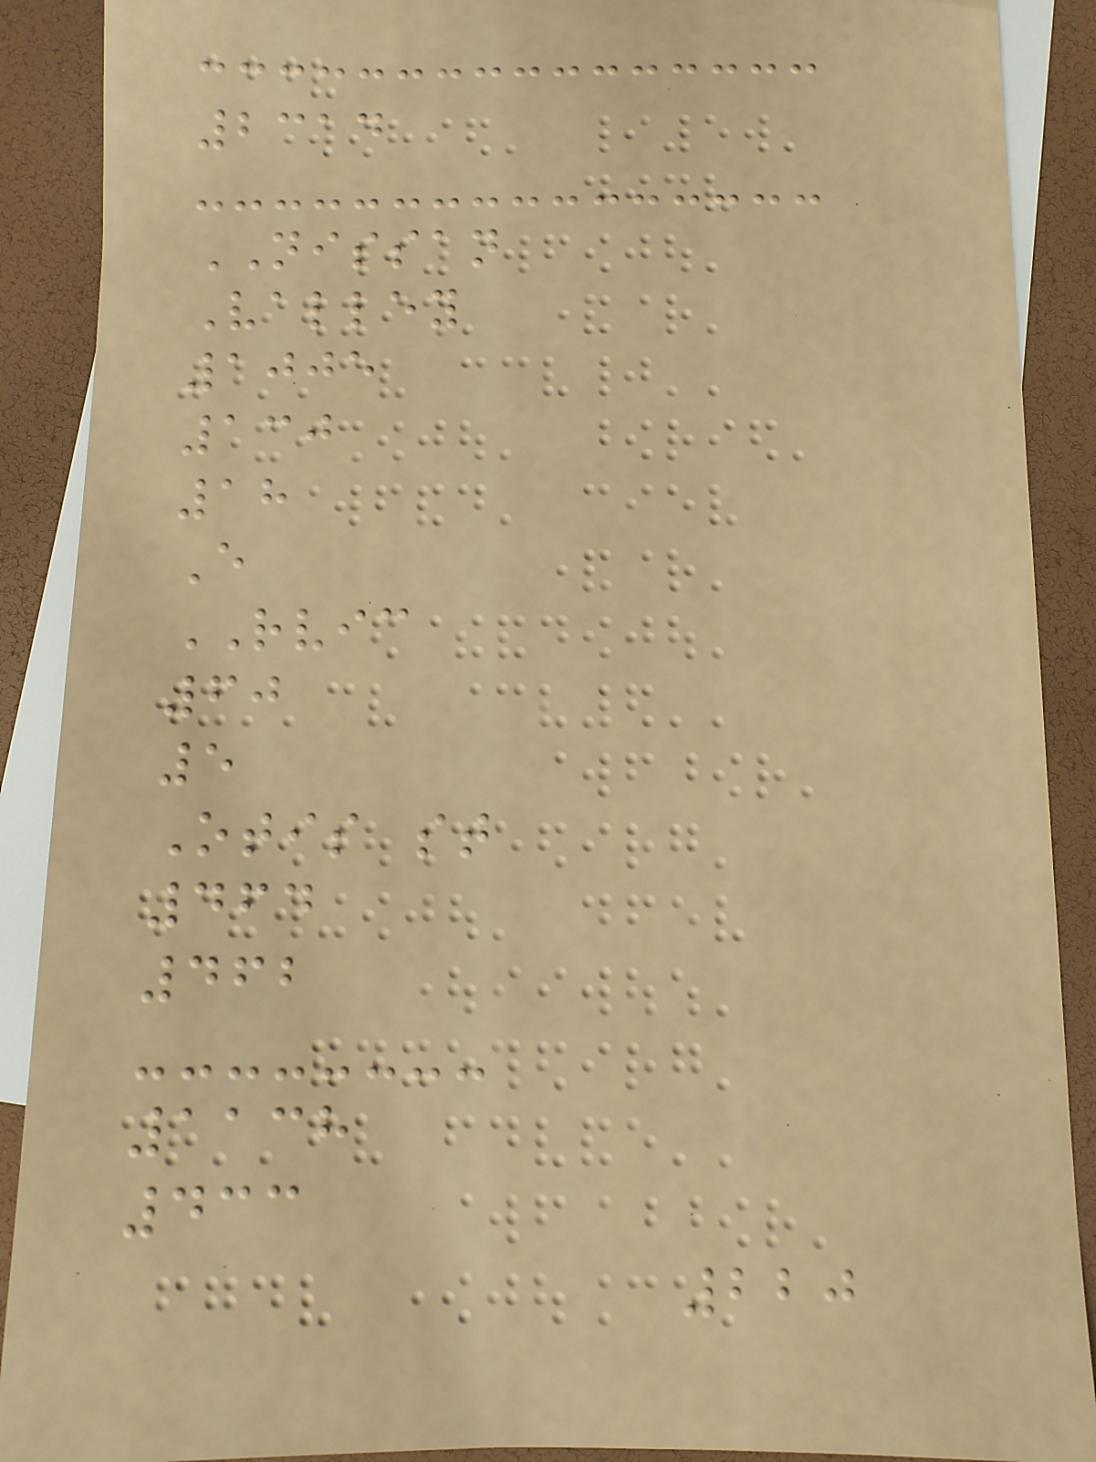2314
NISSAN
Valley
1005
130
18
E
RVIC
60
5
Otis st
464
462
1138
433
220
